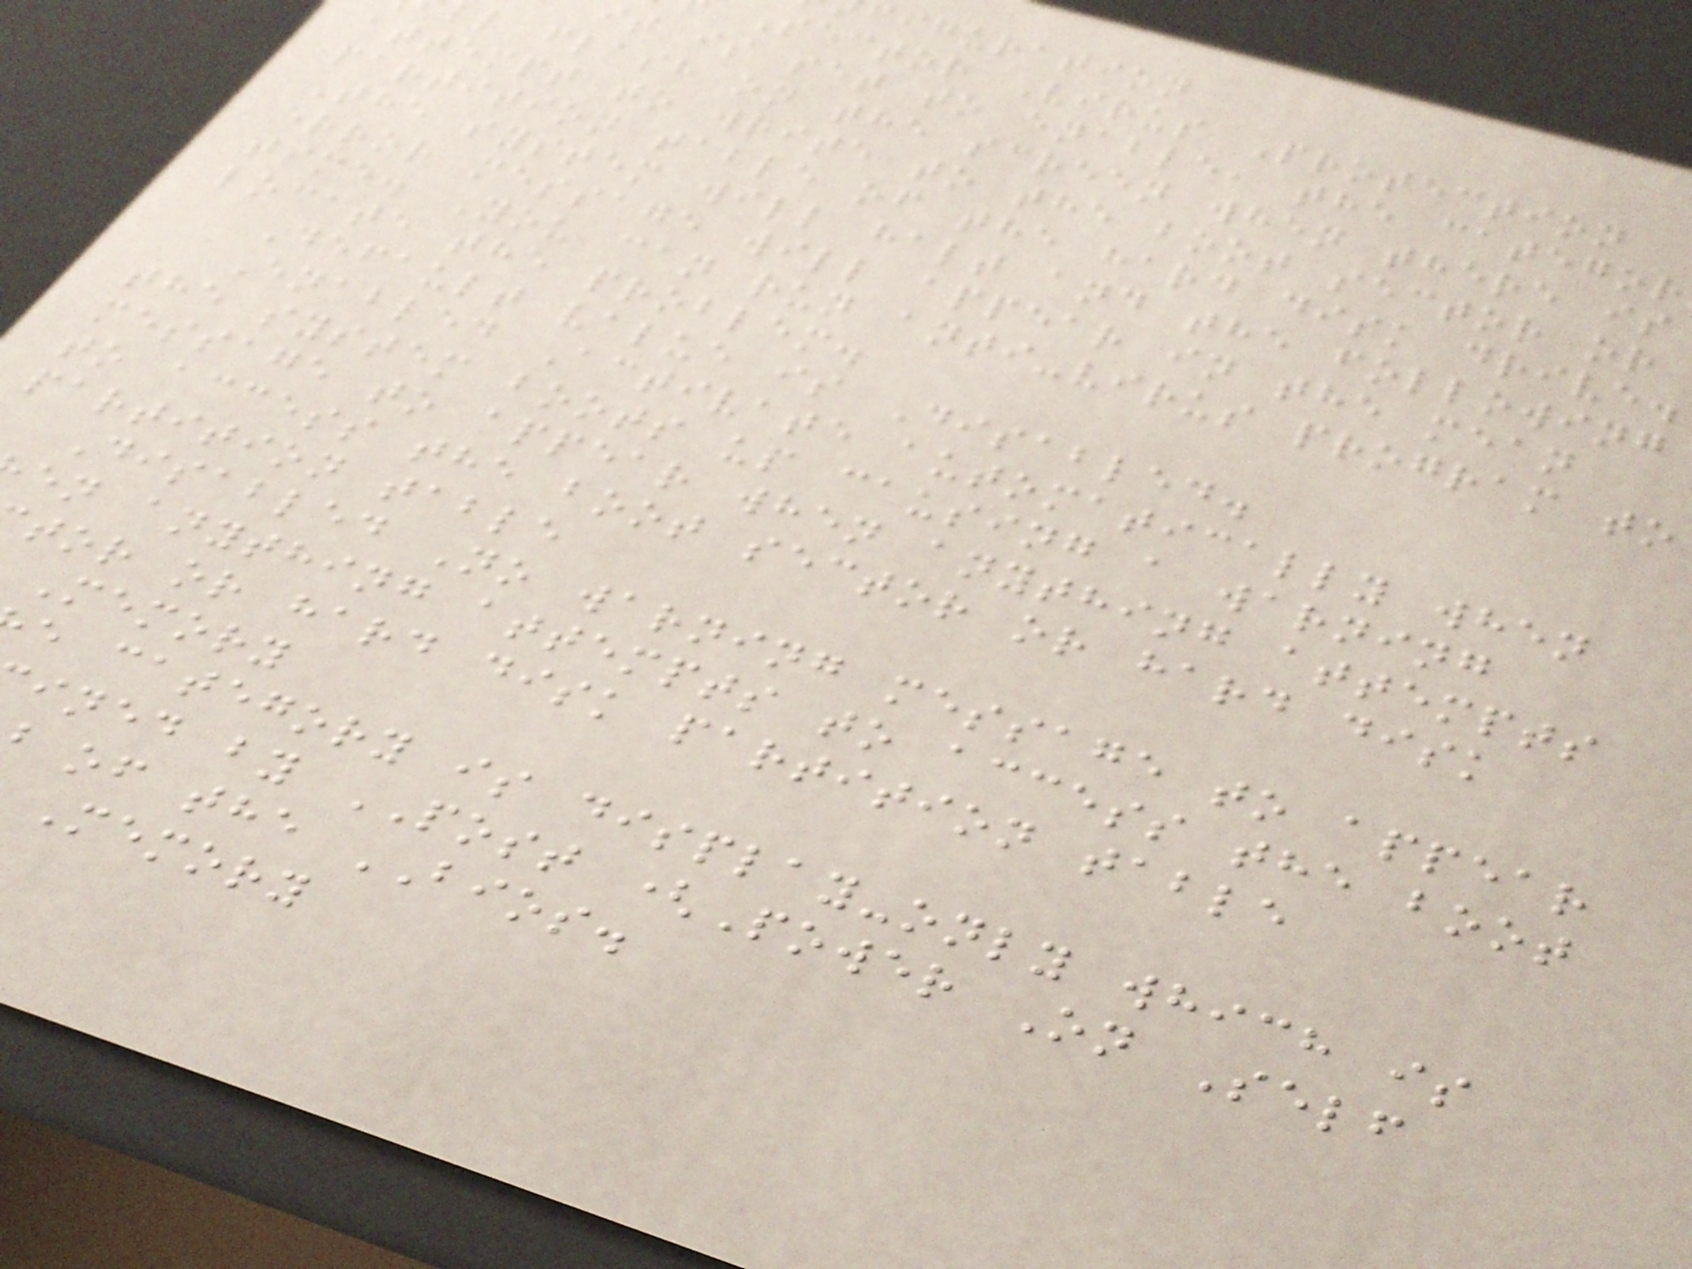figuration
Sector Virus Protection
it is set to enable, the categor
l flash on the screen when there is
attempt to write to the boot sector or
partition table of the hard disk drive.
The system will halt and the following
error message will appear in the mean
time. You can run anti-virus program to
locate the problem.
Default value is Disabled.
Enabled Activate automatically when
the system boots up causing a warning
message to appear when anything attempts
to access the boot sector or hard disk
partition table
Disabled No warning message to appear
en anything attempts to access the boot
tor or hard disk partition table
Memory
e category is display-only which is
ined by POST (Power On Self
of the BIOS.
Memory
